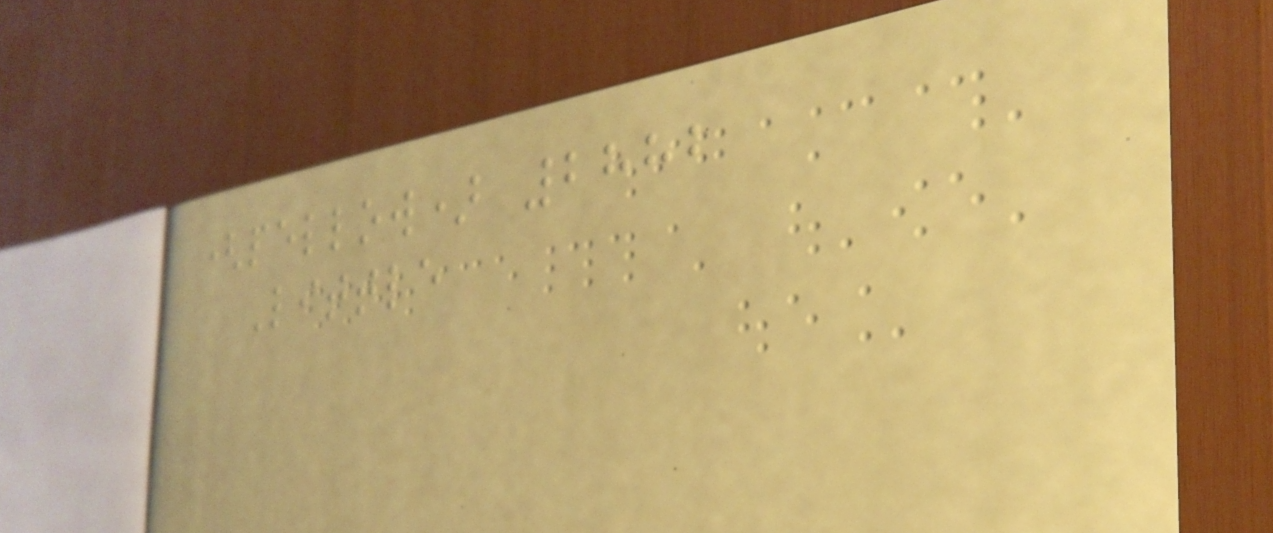(pellow) 2882
Little
